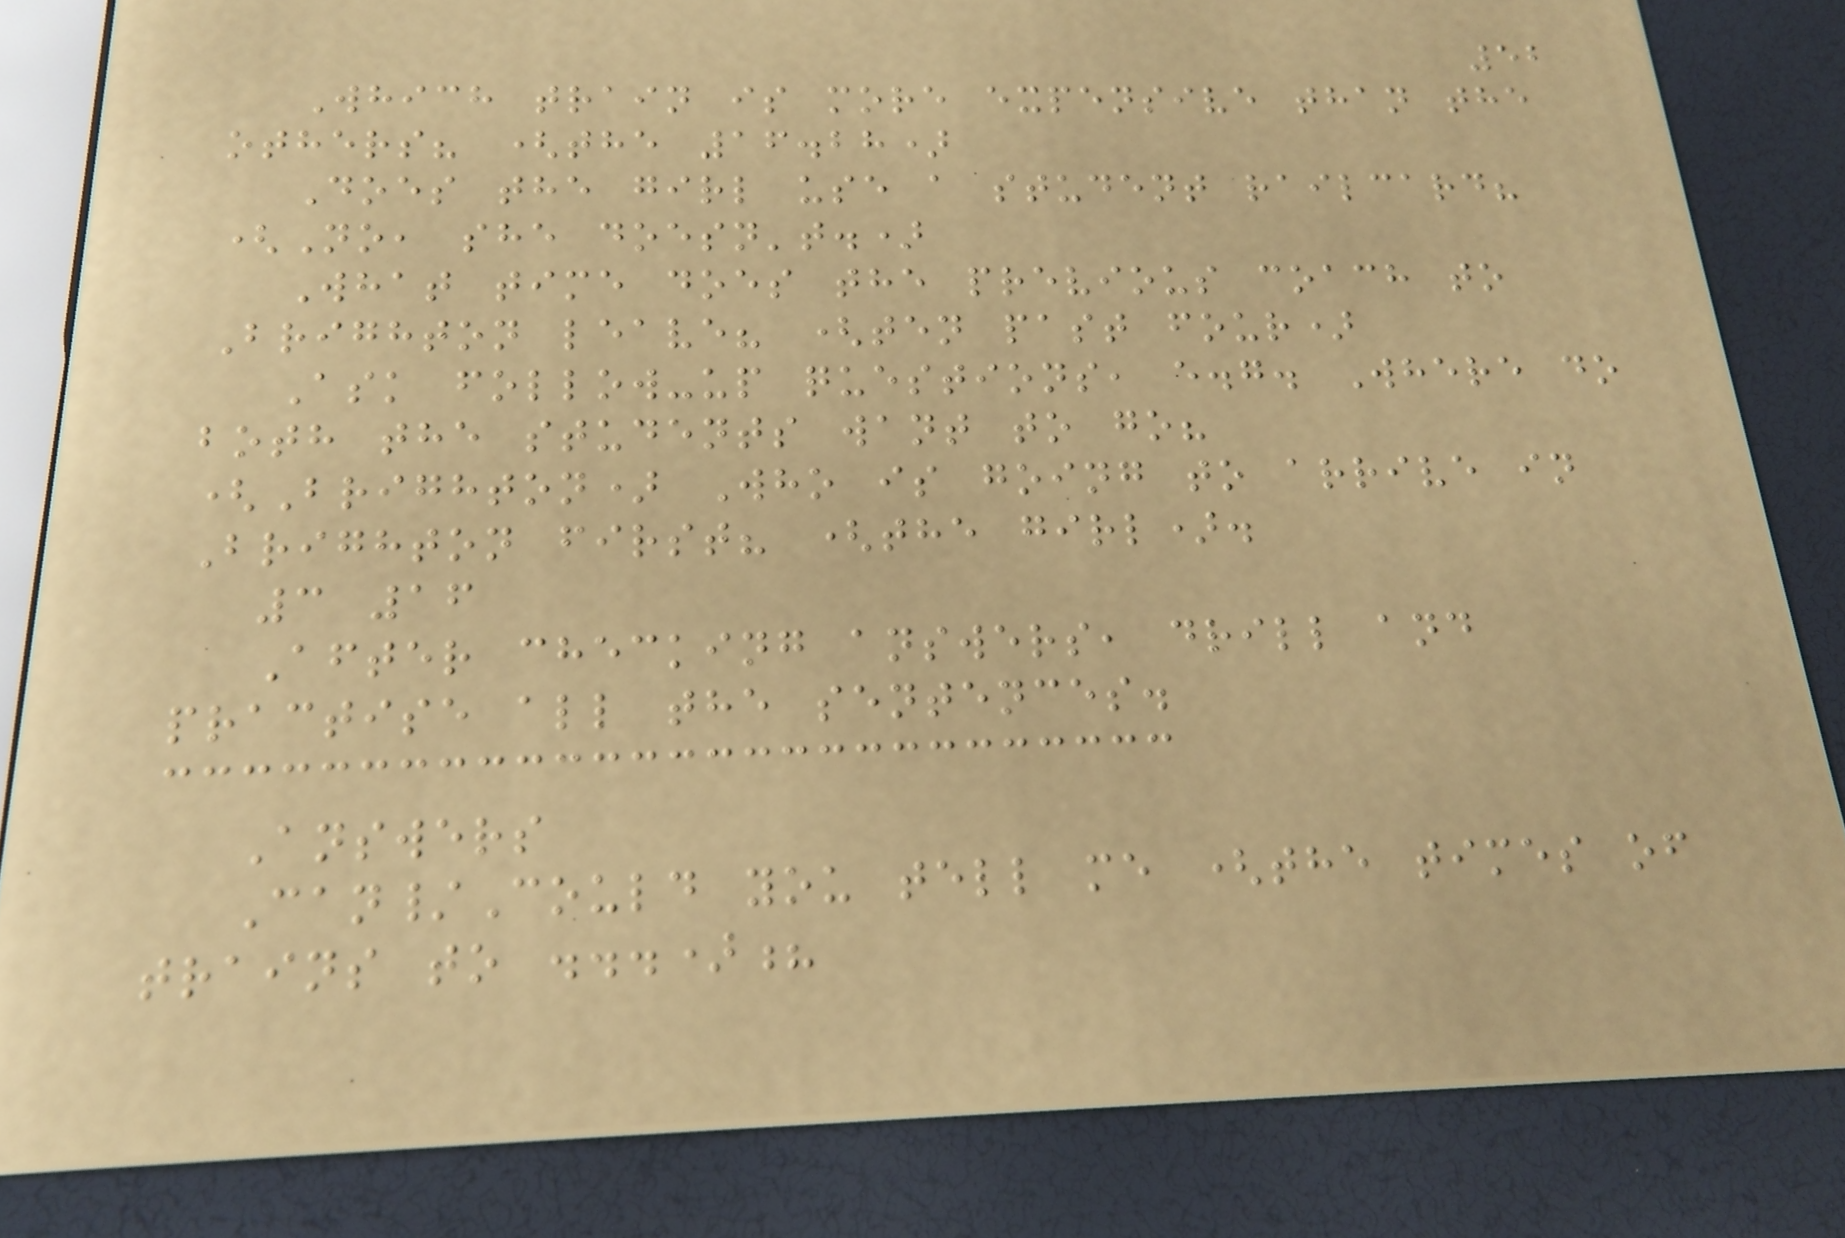52
Which train is more expensive than the
others? (the 16.28)
Does the girl use a student railcard?
(No, she doesn't.)
What time does the previous coach to
Brighton leave? (ten past four)
Ask follow-up questions, e.g. Where do
both the students want to go?
(Brighton) Who is going to arrive in
Brighton first? (the girl).
3 16
After checking answers, drill and
practise all the sentences.
Answers
Can/Could you tell me (the times of
trains to ...)?
